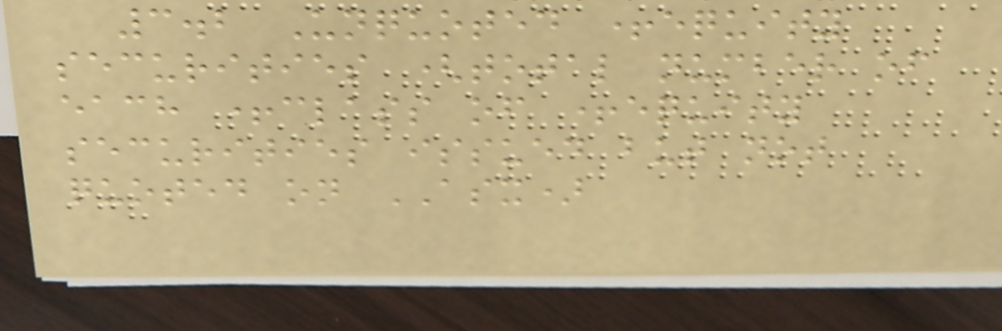3.2 Unquoted +equity
securities (total number of
each +class of +equity
securities issued but not
quoted on ASX)
